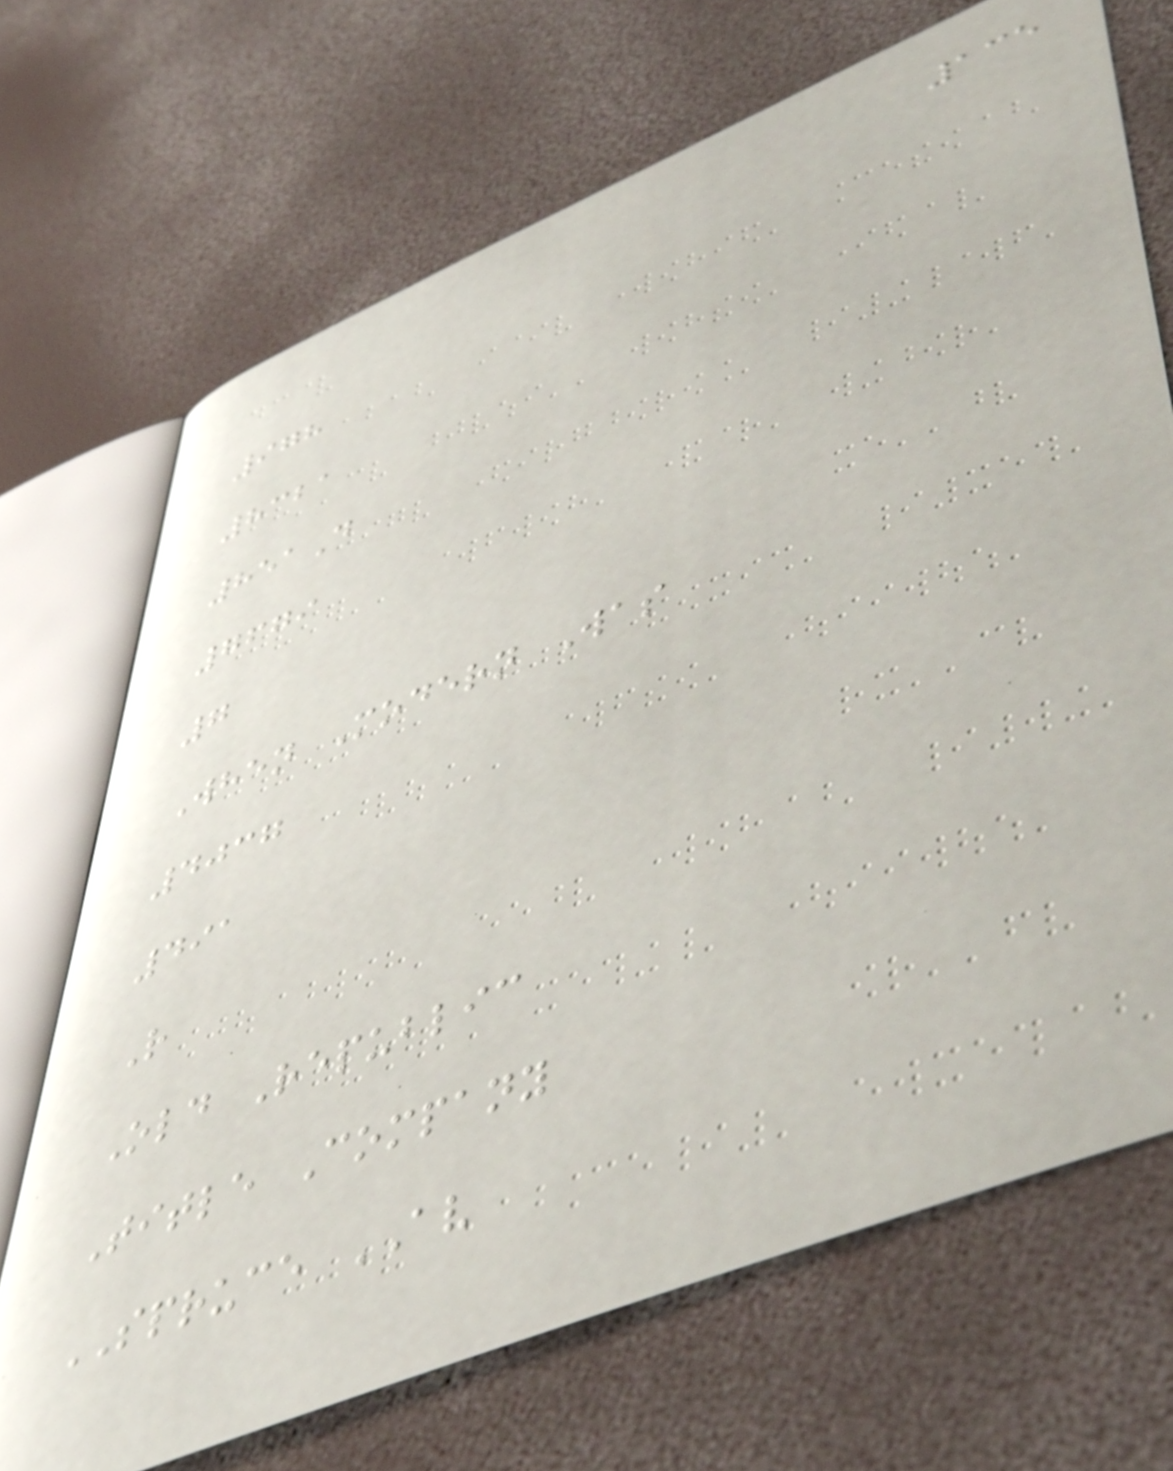135
978
8321
851D
7679
7
When Modern Was
4037
491
R
Old Republic
Title Company
SPRUCE AV
